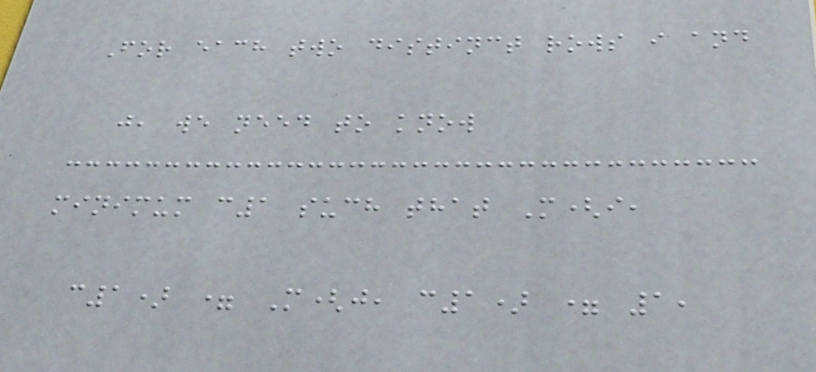For each two distinct rows i and
j, we need to know
minimum c1 such that M(i,
c1) = M(j, c1) = 1,
